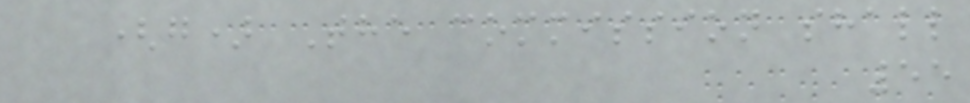(g) The commission shall
55
